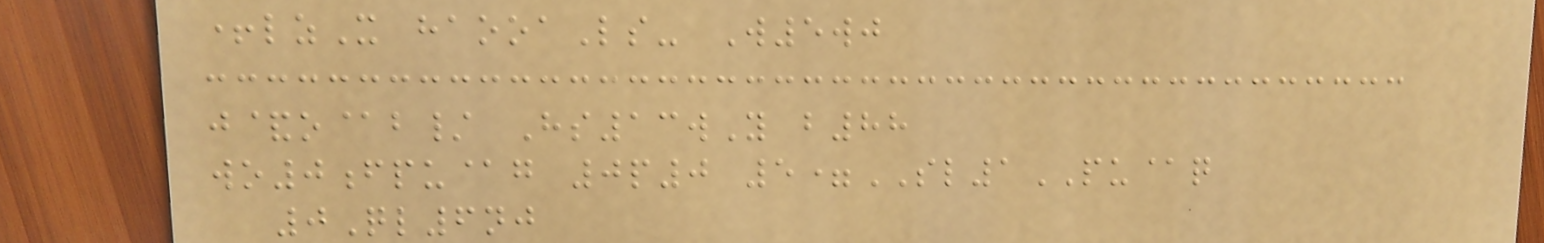+lzX haooaLs- W5wj
j&o@b/ Hs13wY b88
wo0fpu@g 0p0 5=SL1PU@q
0Ql6nj
